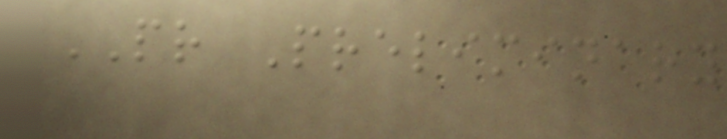PR Preliminary
